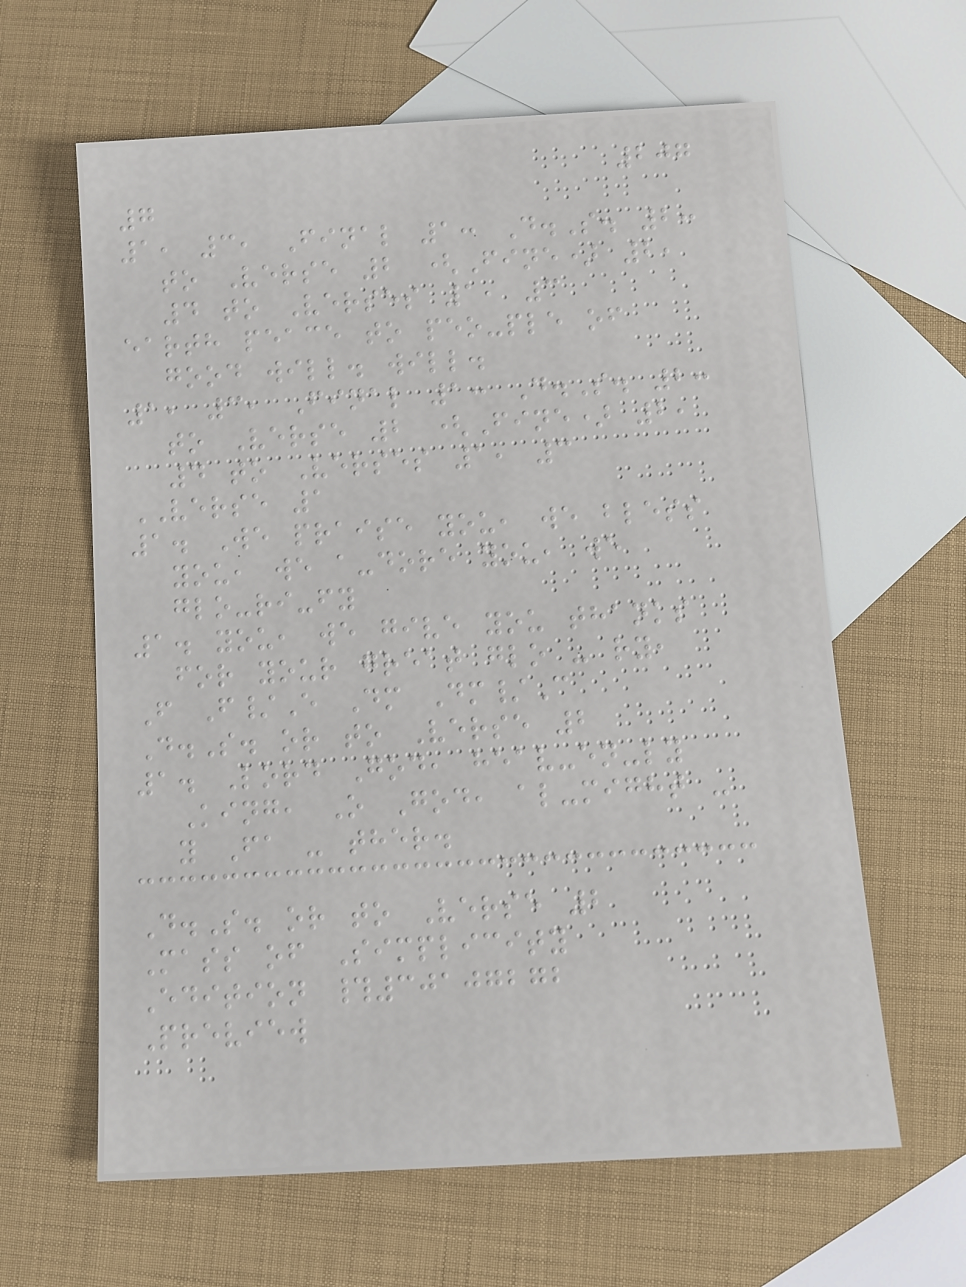207
7
1, 3, Final 1: D.S. 2:
to Verse 2 (Fine) 2,
4 to Verses 1, 3
earth peace to peo-ple of
good will. will.
1, 3, Final 1: D.S. 2:
to Verse 2 (Fine) 2,
4 to Verses 1, 3
VERSE 1
1. We praise you, we bless
you, we a-dore you, we
glo-ri-fy
1. you, we give you thanks
for your great glo - ry,
F F/E Dm Dm/C
D.S. or to Verse 2
1. Lord God, heav-en-ly
King, O God, al-might -
y Fa - ther.
D.S. or to Verse 2
Mass of Simplicity
Edition #30107272
Preview
